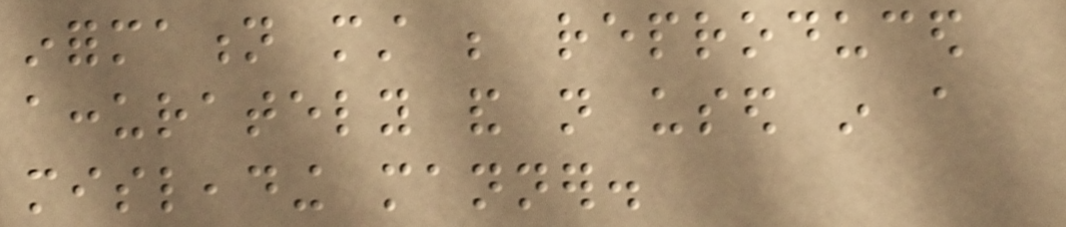information must be reproduced
accurately and not used in a
misleading manner.
